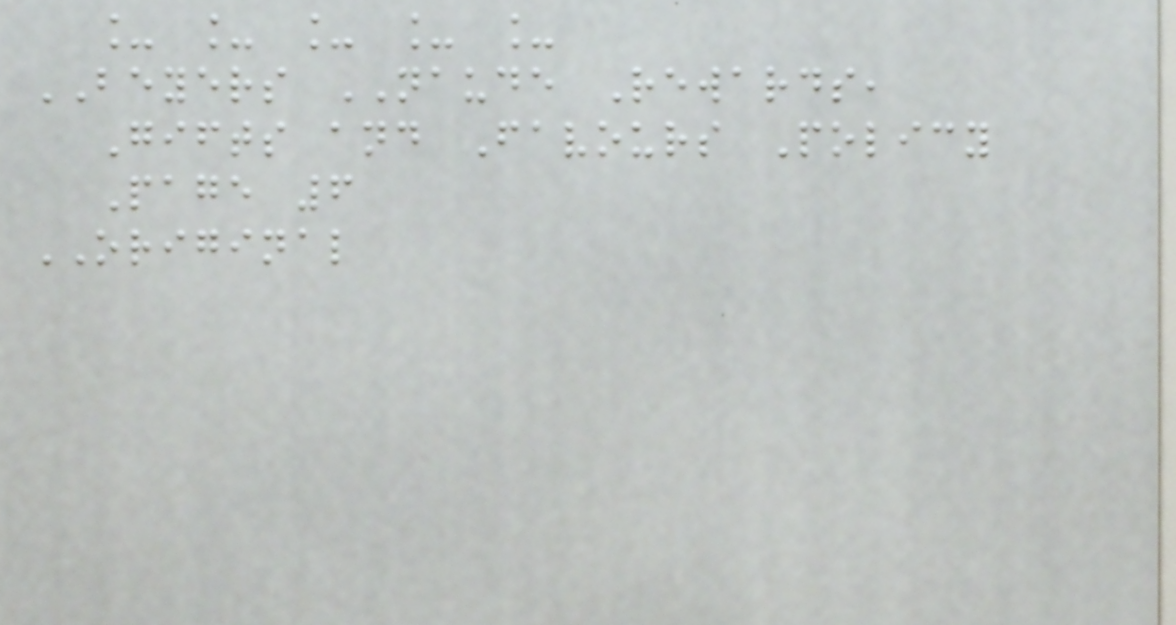_ _ _ _ _
BEYERS NAUDE Rewards,
Gifts and Favours Policy
Page 6
ORIGINAL
